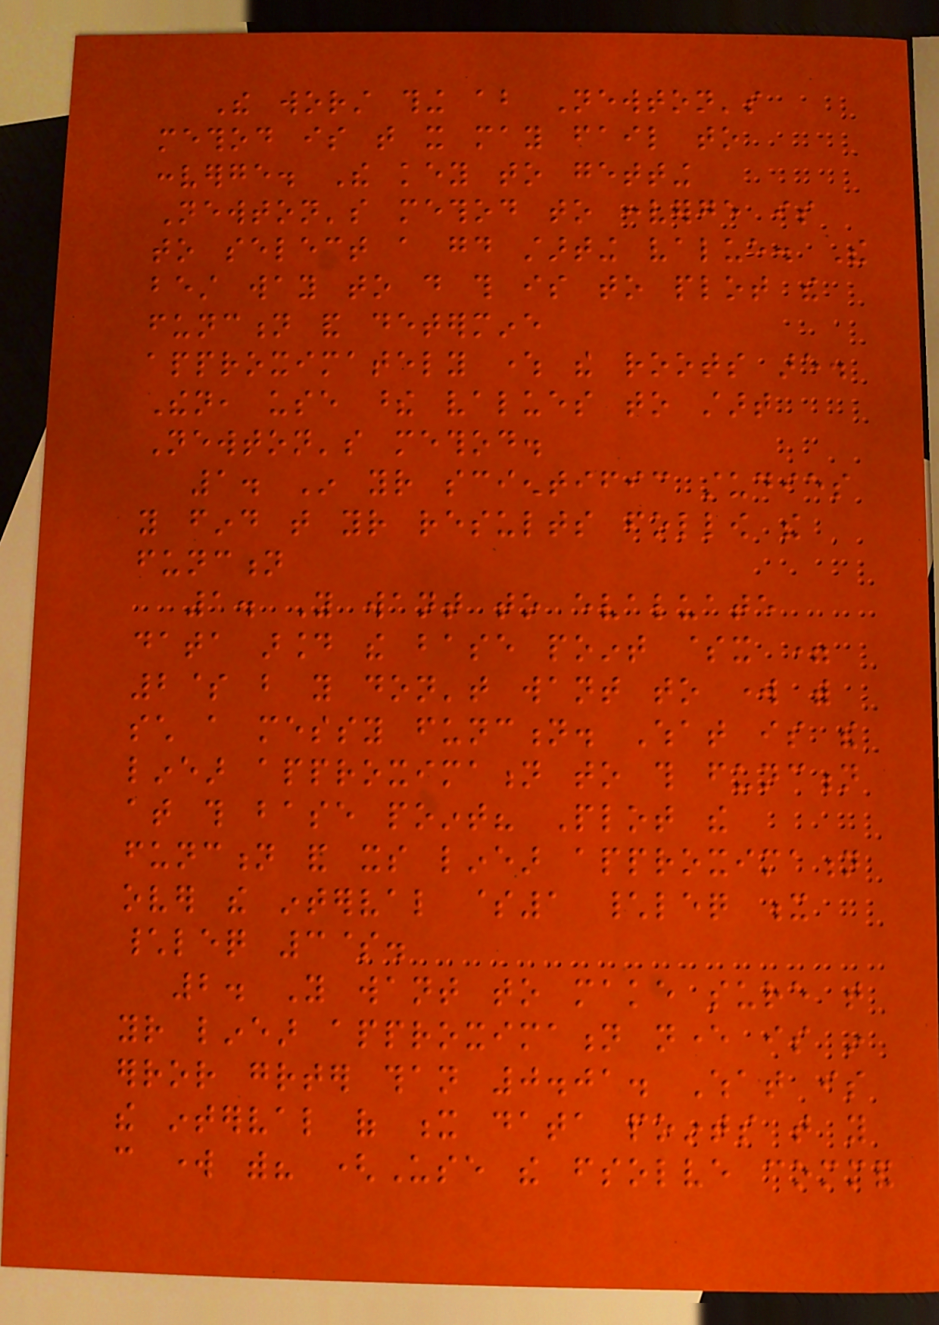The worst thing about Newton's
method is that it may fail to
converge. The key to getting
Newton's method to converge is
to select a good starting value. The
best way to do this is to plot the
function and determine
approximately where the roots are.
Then, use these values to start
Newton's method.
1. In your scientific studies
you find that your results follow the
function
1. You want to evaluate
data around the base point $x =
2$ but you don't want to work with
such a messy function. What is the
linear approximation to this function
at this base point? Plot the
function and its linear approximation
over the interval $1 \leq x
\leq 3$.
2. You want to make sure that
your linear approximation never is in
error greater than 0.01. What is
the interval of x data points that you
can work with? (Use the fsolve command
